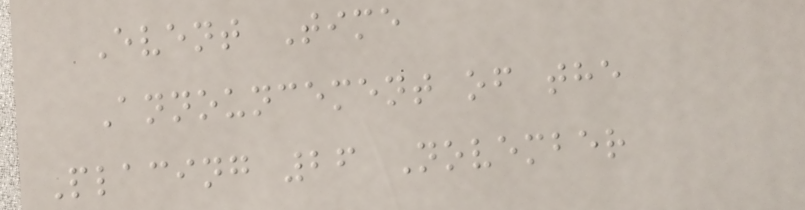Event Time
Announcement of the
Placing 26 November
